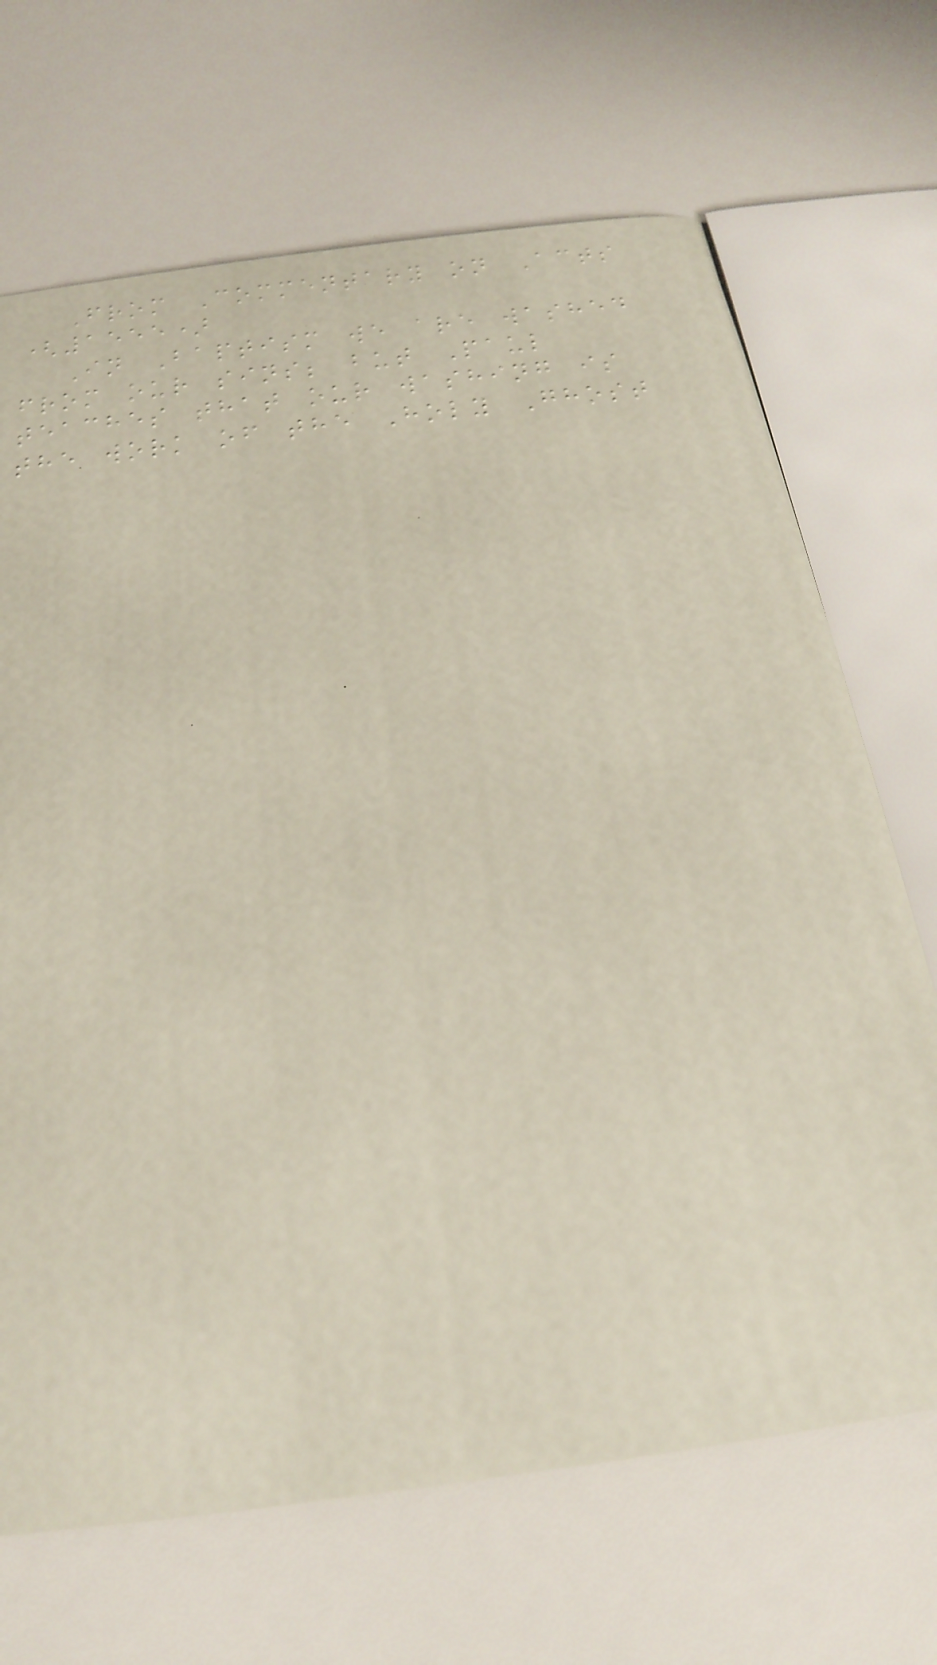From Commentary on Acts
(1555)
In Baptism we are washed
from our sins; but Paul
teaches that our washing is
the work of the Holy Ghost
